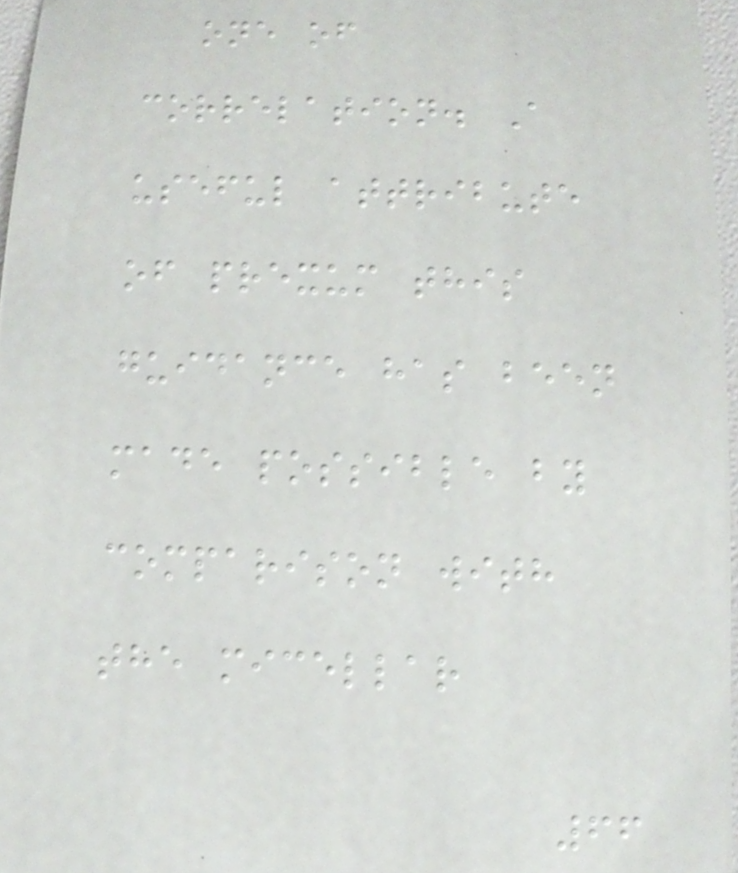one of
correlation. A
useful attribute
of prexum this
guidance has been
made possible by
comparison with
the micellar
66
